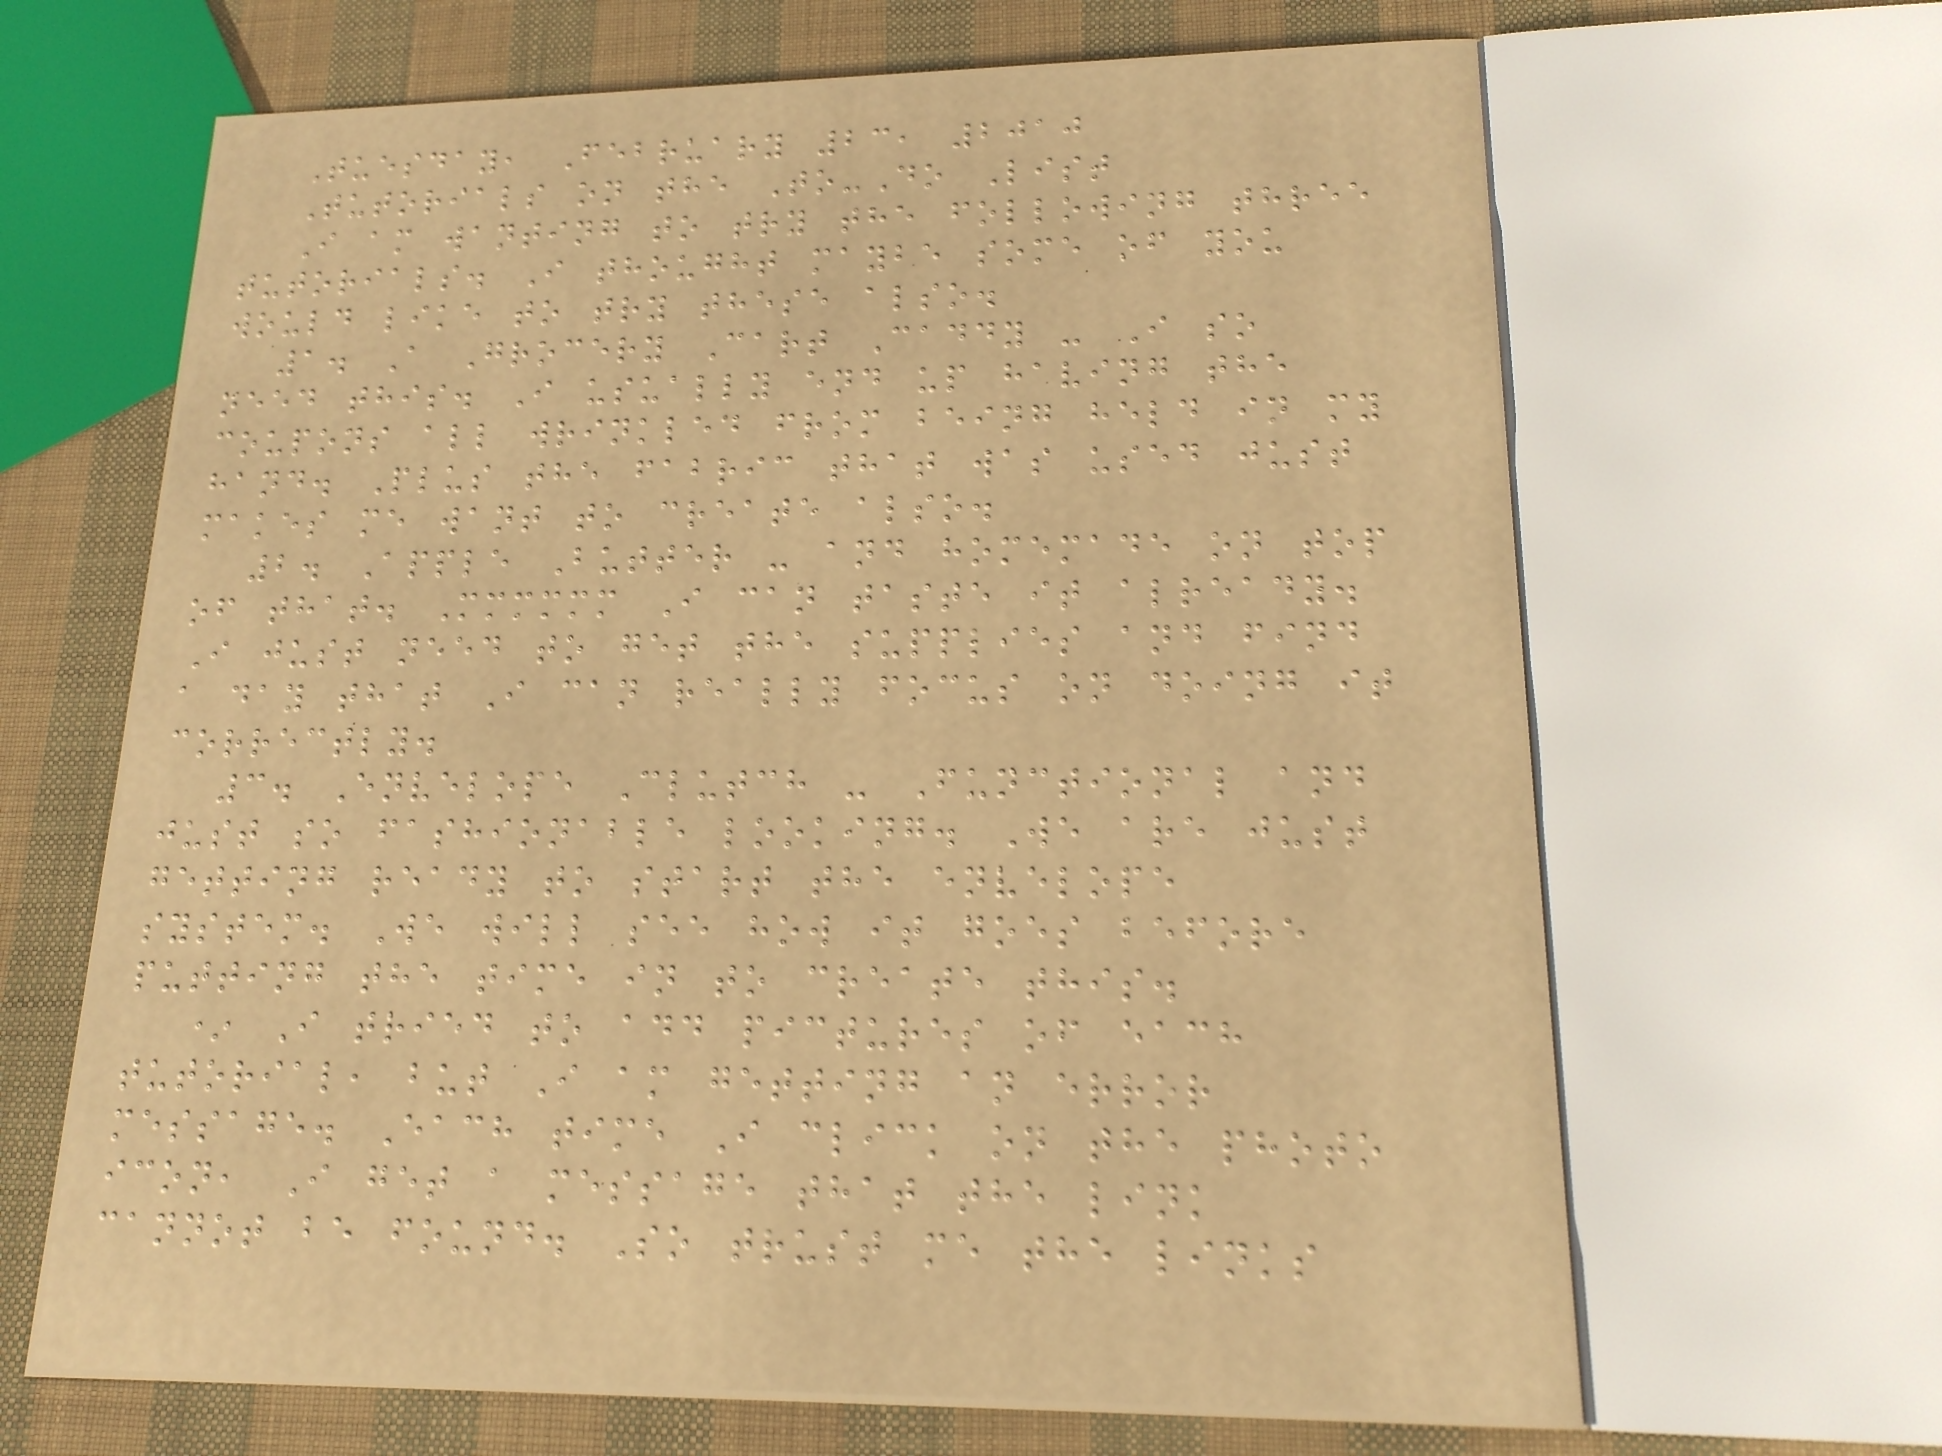Tuesday, February 23, 2010
Tutorials on the To-Do List
I am wanting to try the following three
tutorials. I thought maybe some of you
would like to try these also.
1. A Grocery Cart Caddy - I so
need this. I usually end up having the
coupons all wrinkled from being held in my
hand. Plus the fabric that was used just
makes me want to create also.
2. Apple Butter - and homemade on top
of that. Mmmmmm I can taste it already.
I just need to get the supplies and find
a day that I can really focus on doing it
correctly.
3. Envelope Clutch - Functional and
just so fashionable looking. We are just
getting ready to start the envelope
system. We will see how it goes before
putting the time in to create this.
* I tried to add pictures of each
tutorial, but I am getting an error
message. Each time I click on the photo
icon, I get a message that the link
cannot be found. So trust me the links
